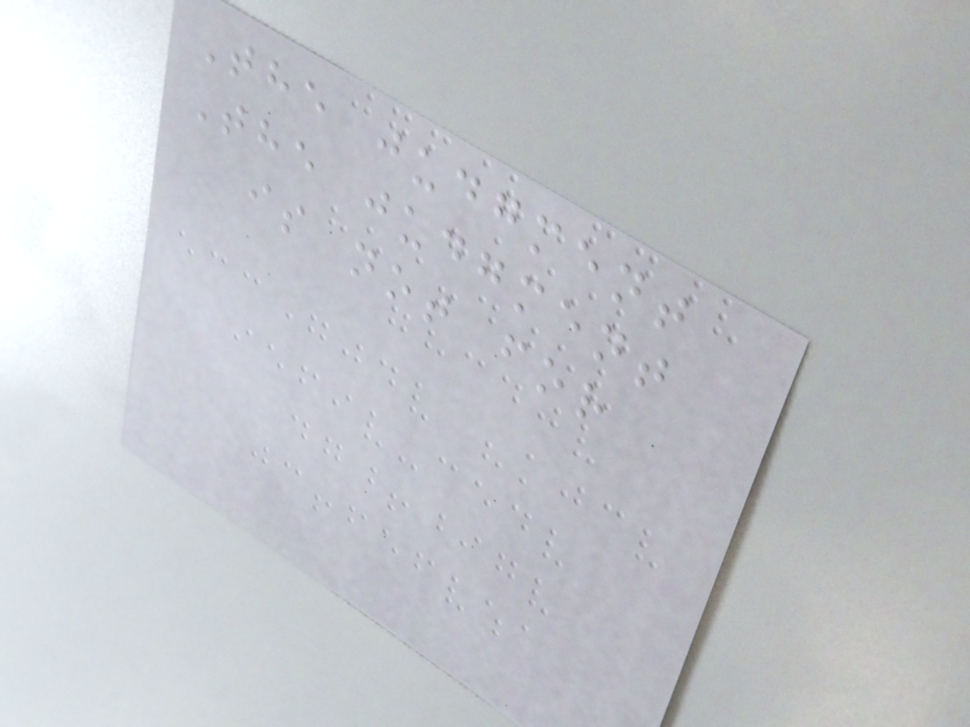The judgment
The judgment
is not for
